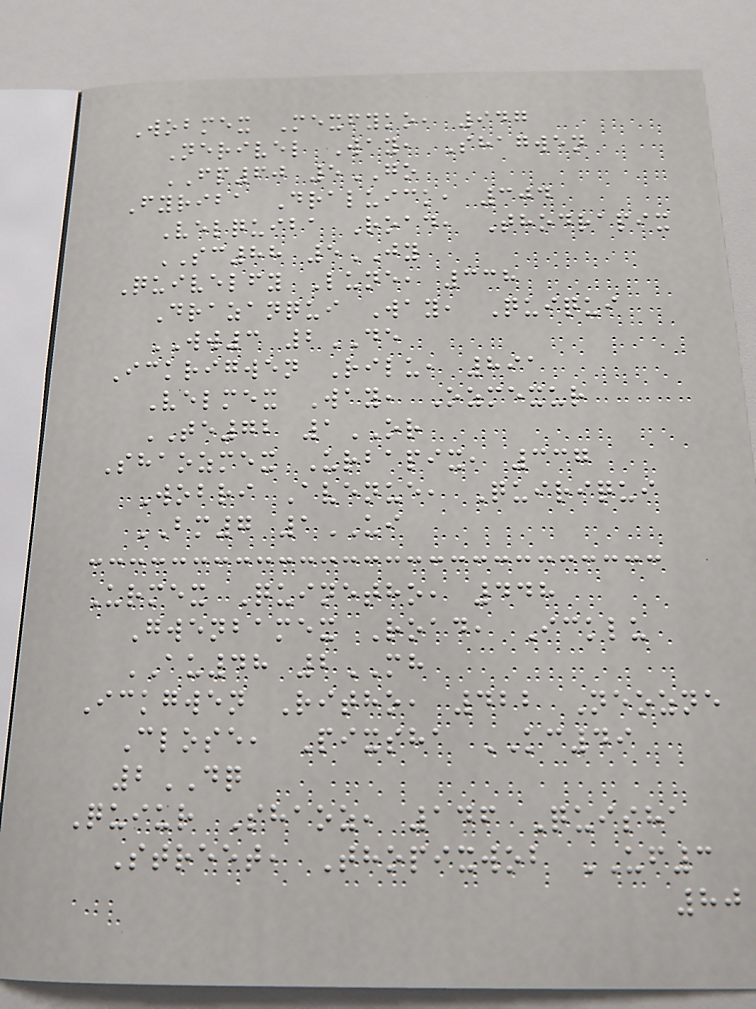Wobmex Mexfyko, 947
Nerivel Way, Shagwen
FP60 5GO
Fyriba Draluick, 304
Velquiba Road, Thodrapix
SC88 5JY
Quivelfy Lune, 338
Drazanqui Way, Quiqui
WW3 2DE
Ickrigwen Rilu, 891
Velmex Way, Ozmexur
TE72 1OR
Shaozmex Urbapix, 337
Wobri Avenue, Quiriqui
BM7 1UI
Urmex Quinetho, 448
Gwenbamex Road, Icklu
AU48 2MH
Ickgwen Ritho, 422 Neozne
Close, Pixsha KC49
2DQ
Quiur Shaoz, 146 Quisha
Street, Thopixwob UF3
80
